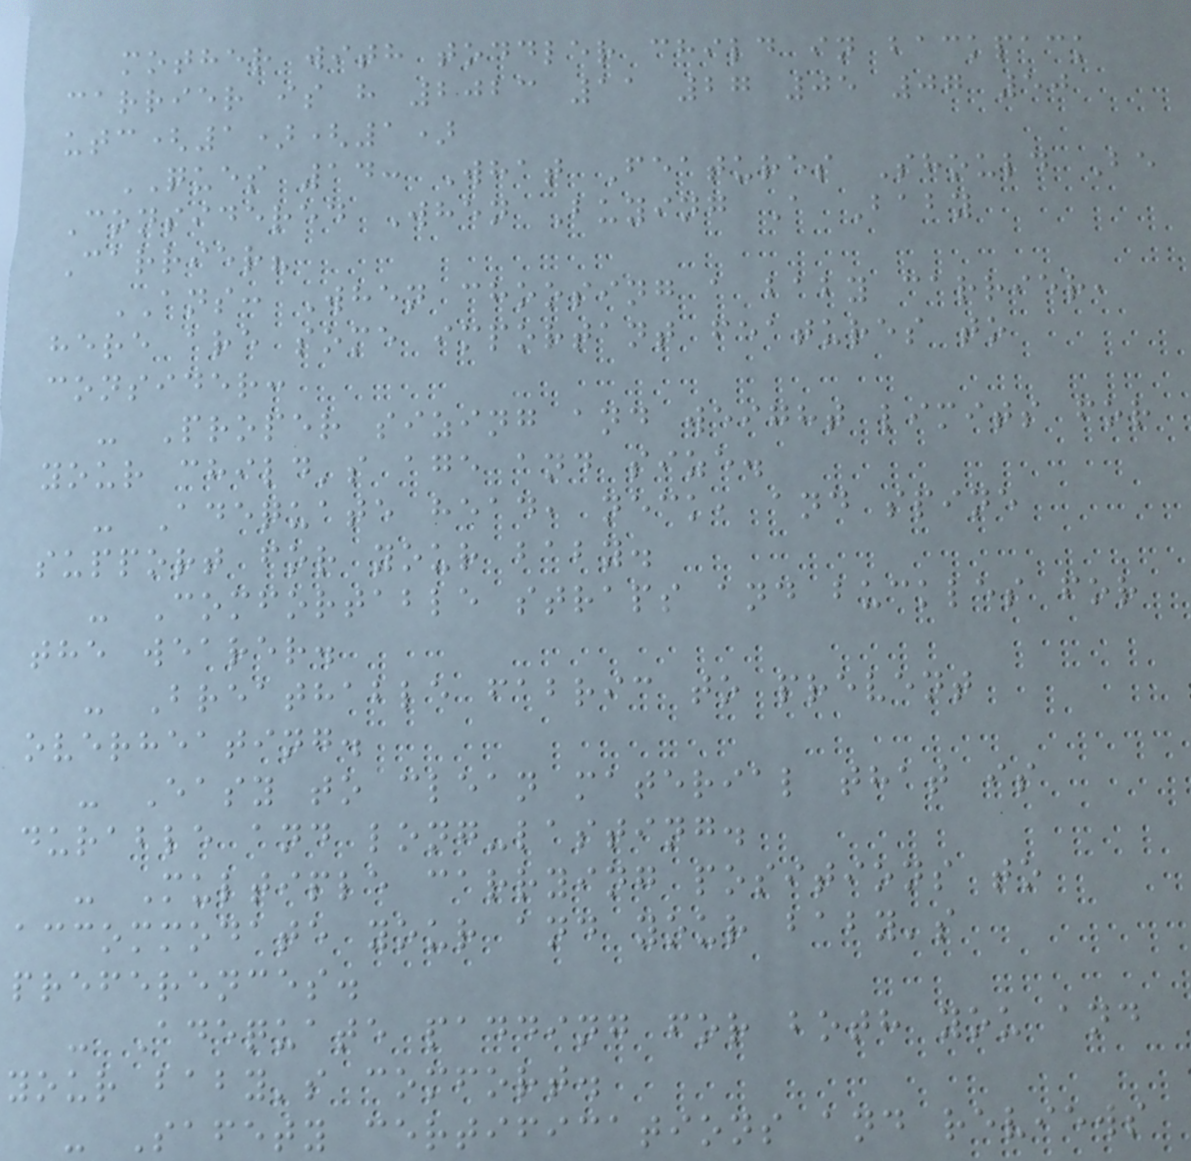mother with toddler child in backpack
carrier is h 2023 11 27 05 07 50
utc(1)(1)
QUES 14: What Features Should Be
Considered When Buying A Baby
Carrier?
ANS: When choosing a baby carrier,
here are some important features to
consider:
- Proper sizing and weight limits for
your child's age and size.
- Adequate head, neck, and spine
support for your baby.
- Comfortable straps and buckles for
the wearer.
- Breathable fabric to prevent
overheating.
- Easy to clean material that is
durable and long-lasting.
- Multiple carrying positions to
accommodate your and your baby's
preferences.
- Adequate padding for both you and
your baby's comfort.
- Safety certifications and reviews
